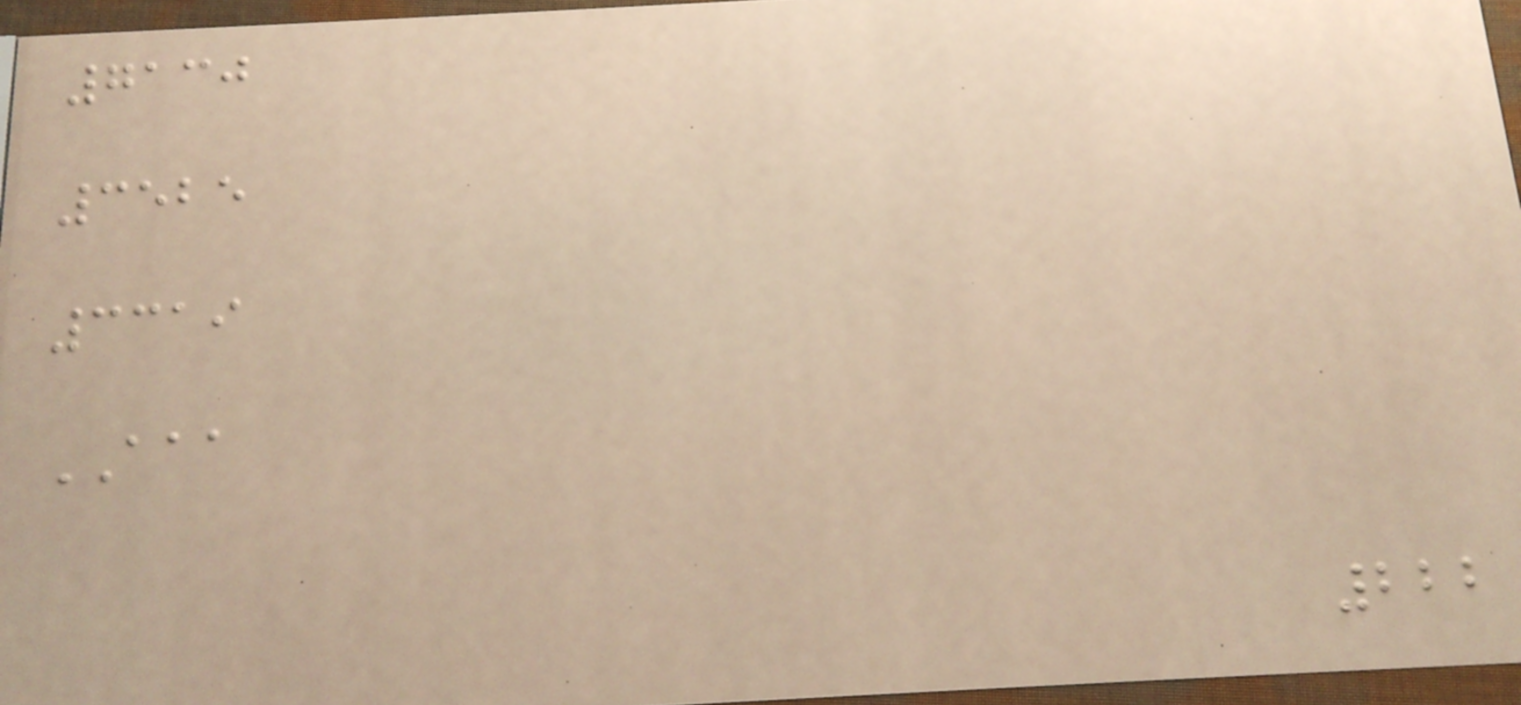7130
3525
3319
AAA
222
